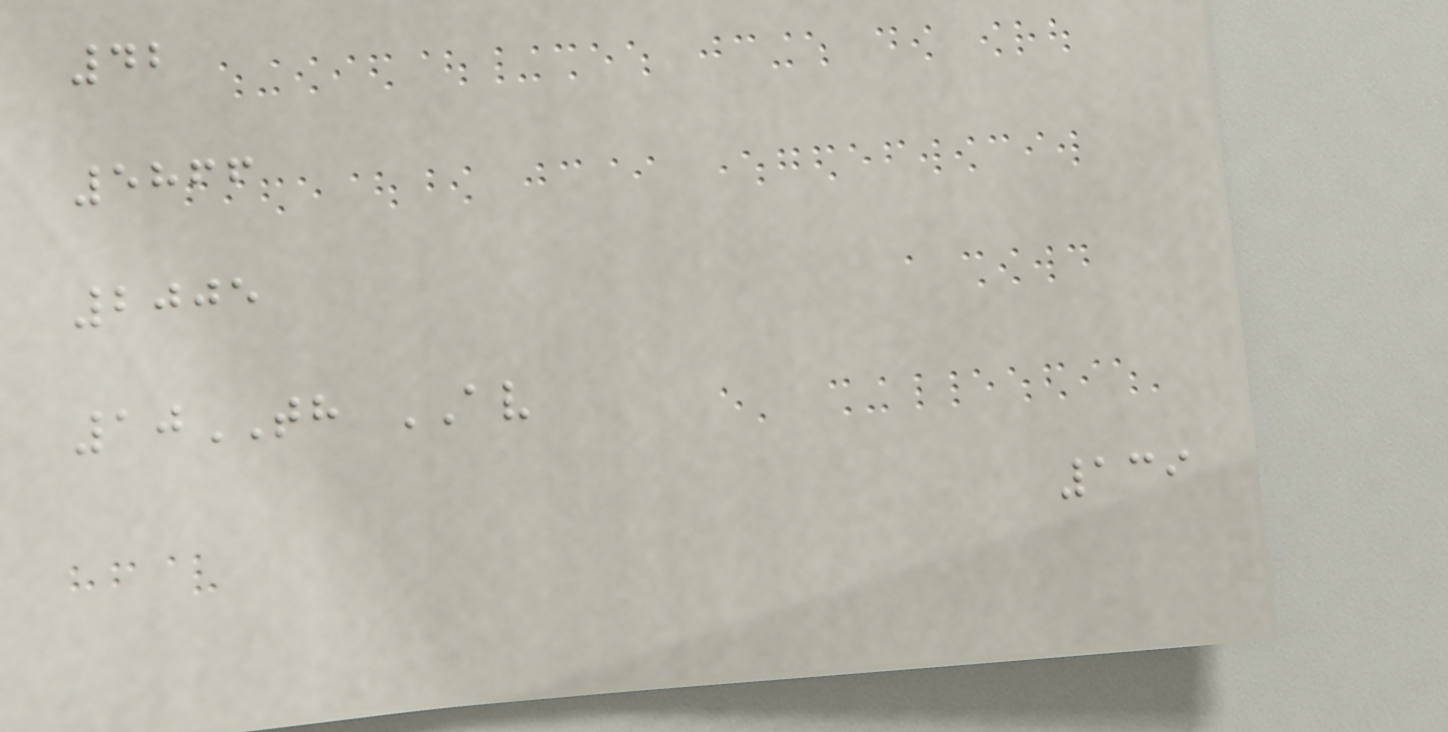42
5866
2005
10TH AV
139
